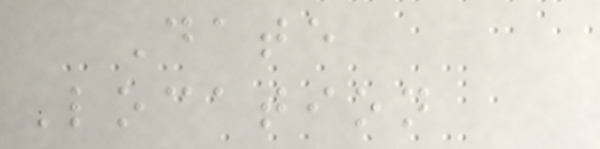Date
Location
